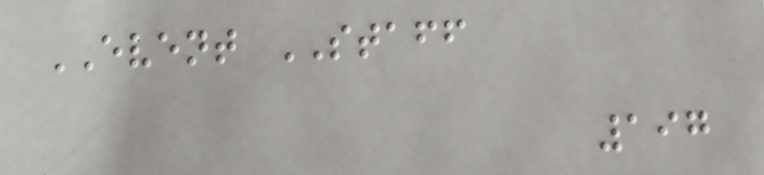EVENT STAFF
197
